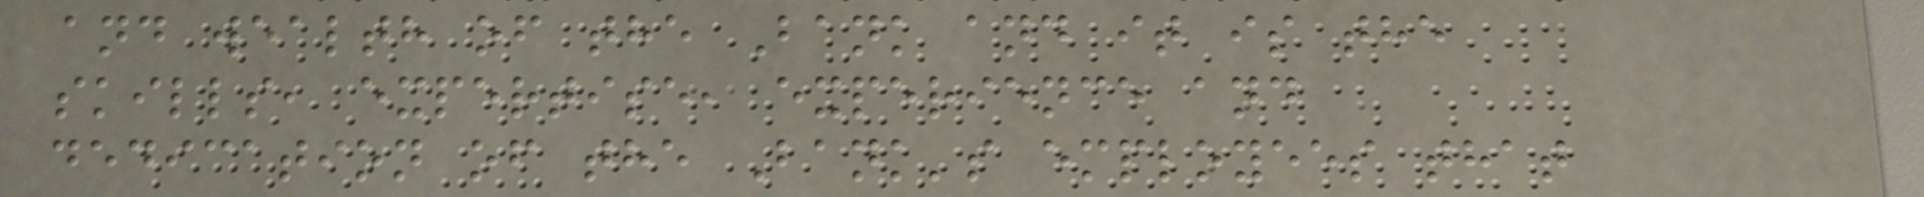and wealth of the Bank and it is the
skills, expertise, experience and
dedication of the Bank's employees that
